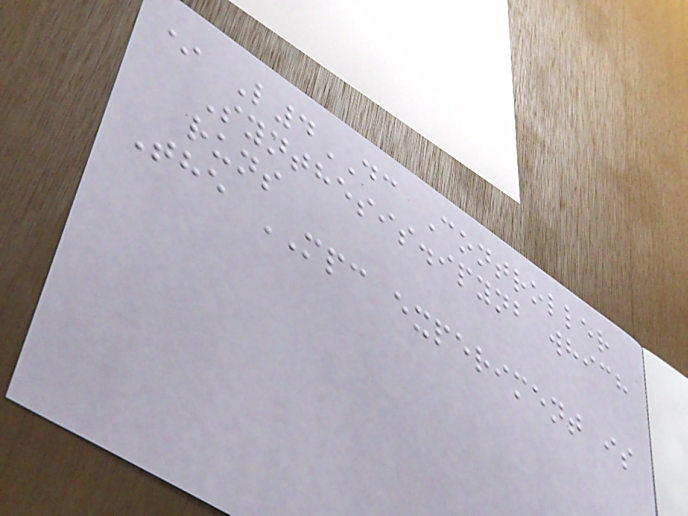* L4DC Controller
Synthesis.ipynb which
runs
The MPC experiment is
